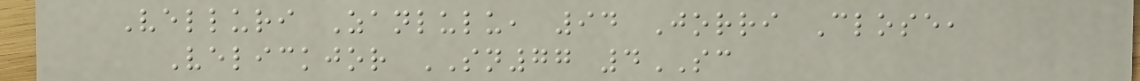Velluri Zanlulu, 94 Jorri Close,
Velickjor SN77 4SC
